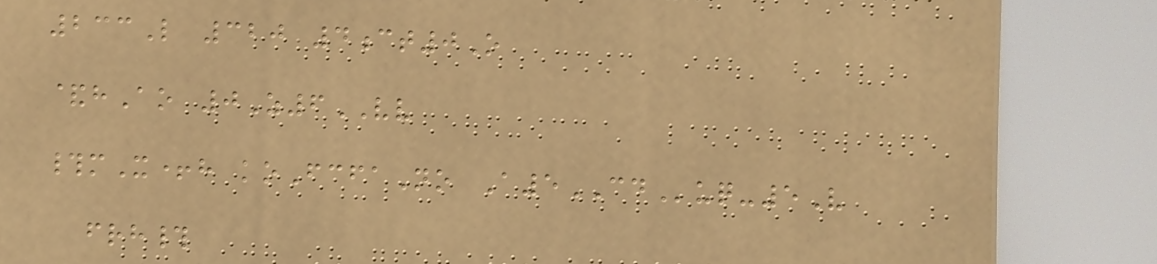233L 320 4ct0O
&hAo 0Z6VV
#mX+h koFcfaNo A5CDuq-5V
frh#
